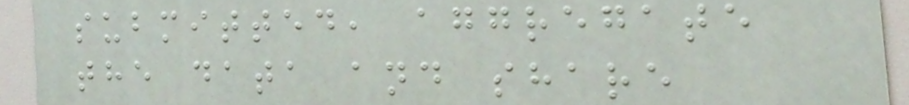submitted, aggregate
the data and share
